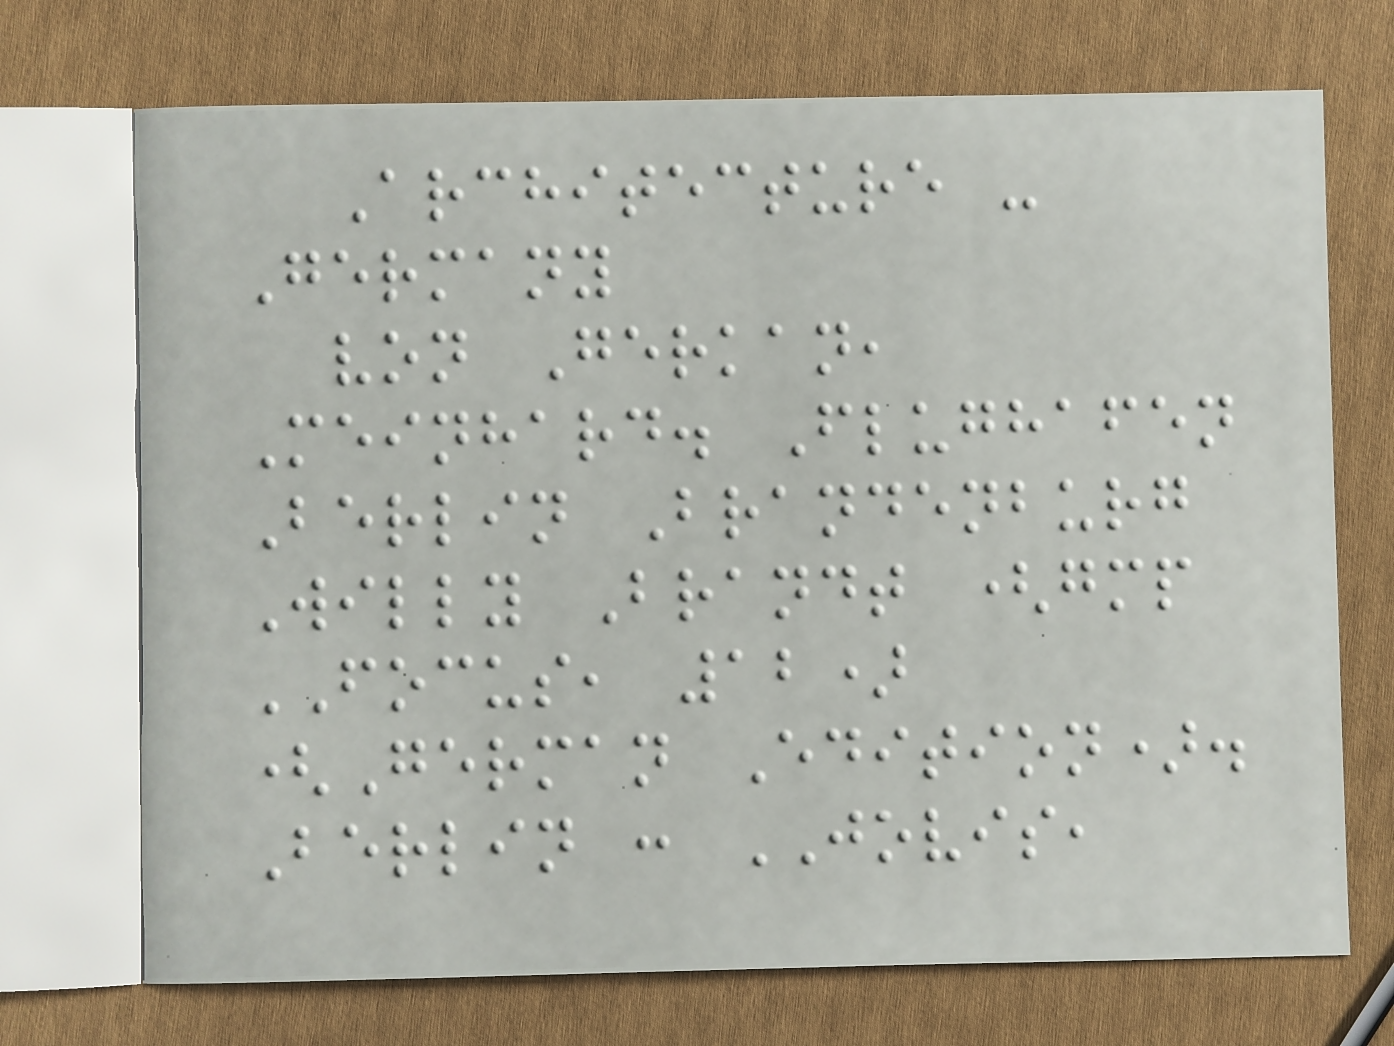Architecture -
Germany
von Gerkan,
Meinhard. Flughafen
Berlin Brandenburg
Willy Brandt (gmp
FOCUS, 12)
(German Edition).
Berlin : JOVIS,
